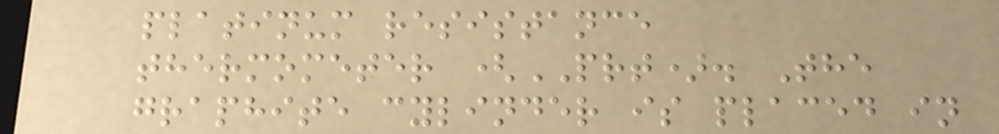platinum resistance
thermometer (PRT). The
graphite cylinder is placed in
